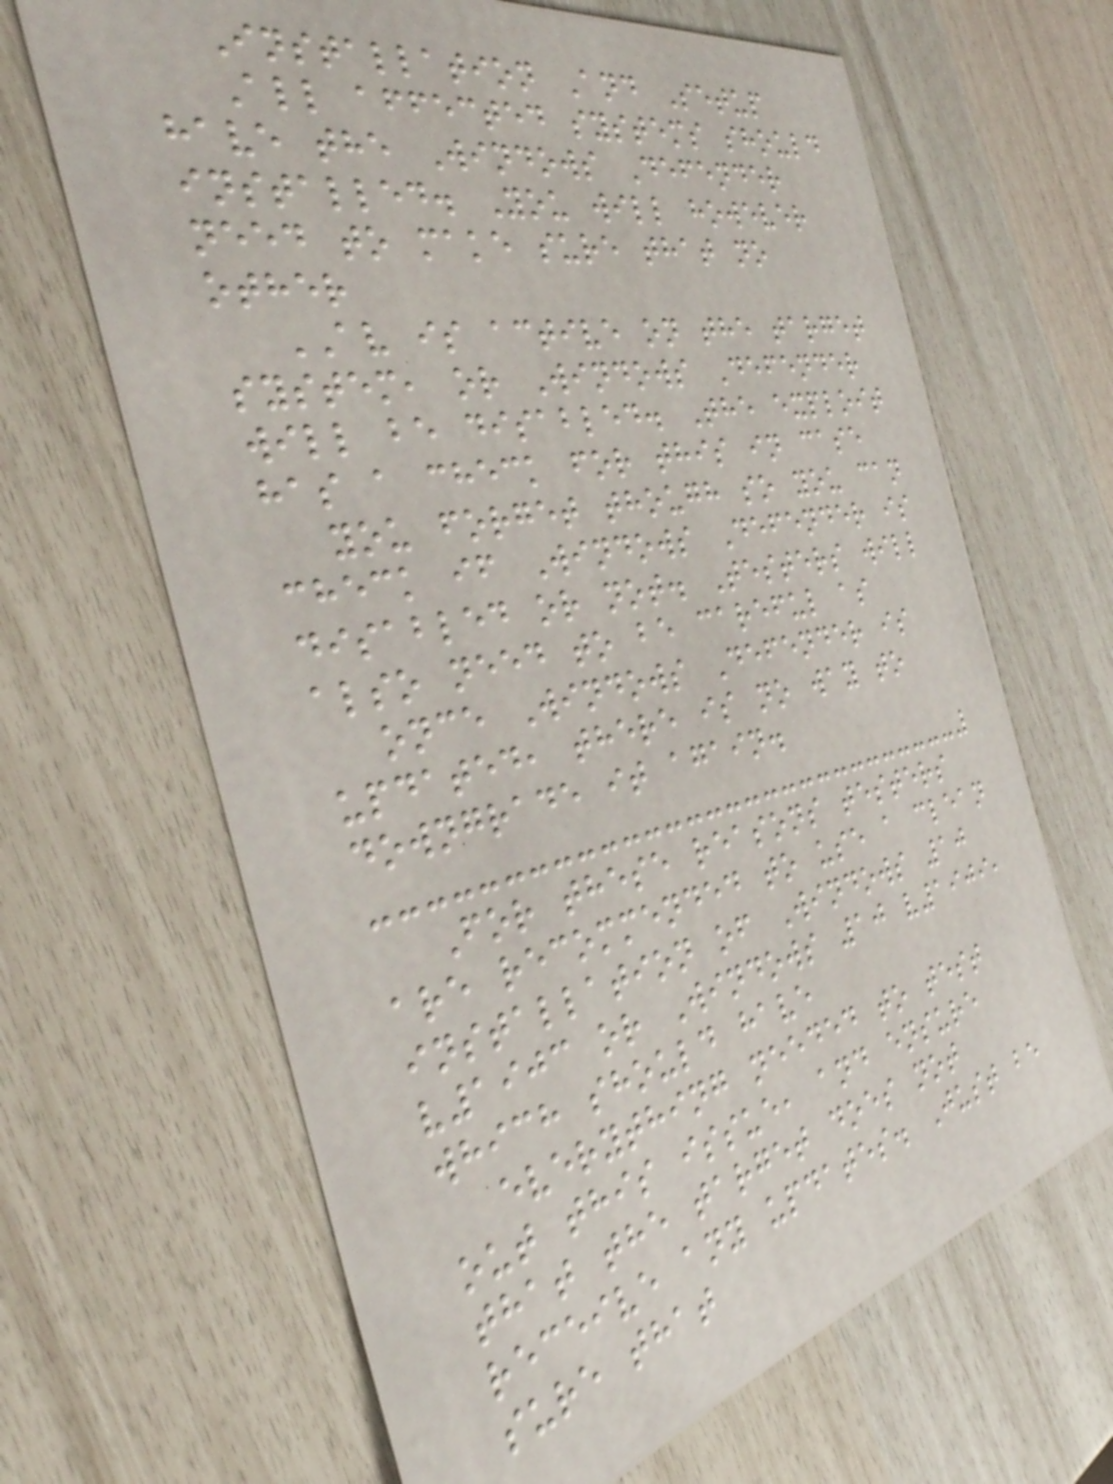Installation And Setup
All affected systems should
have the Windows Defender
installed. You will however
need to make sure that no
other
AV is active on the target
system, or Windows Defender
will be disabled. The exploit
has a check for this in case
you forget though so you can
check if Windows Defender is
disabled or not. Testers will
also need to be careful as
once Windows Defender is
updated, there is no way to
downgrade it again.
For these reasons testers
are recommended to use a clean
installation of Windows 10
v1903 or Windows 10 v1909,
which should have
everything needed to test
out this issue, and ensure
that the target does not
receive any updates. Just be
sure that
